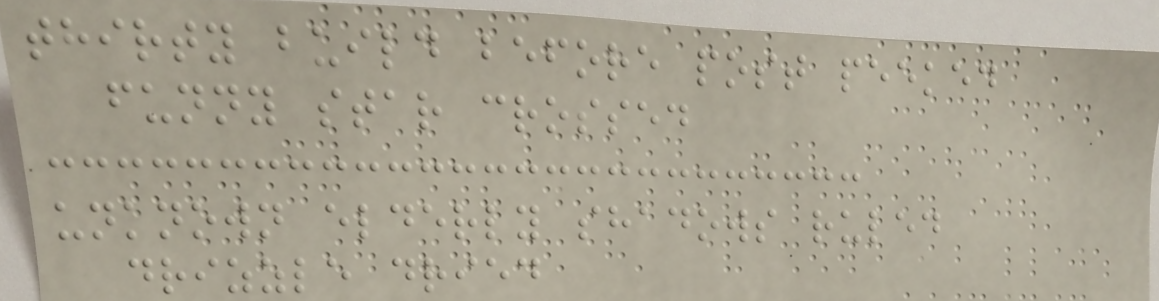thirty build before post peeked
funny star crossed
unknown elderly shadows ruled
drizzle dried
